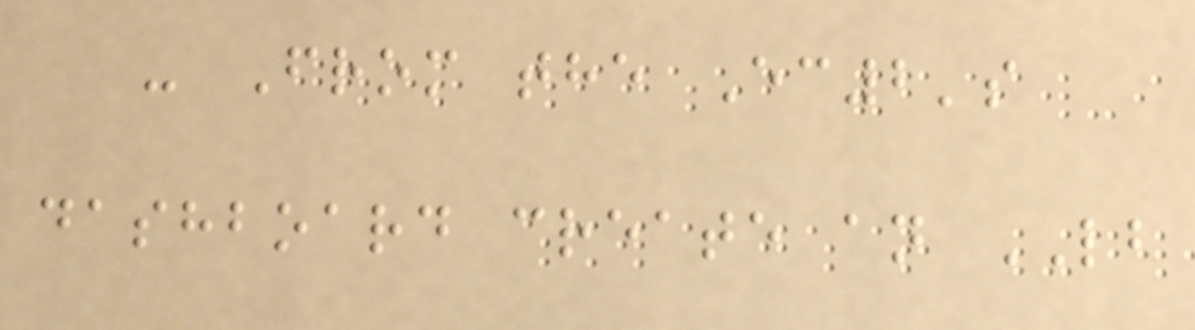- From the Ec2's
dashboard create an LB
